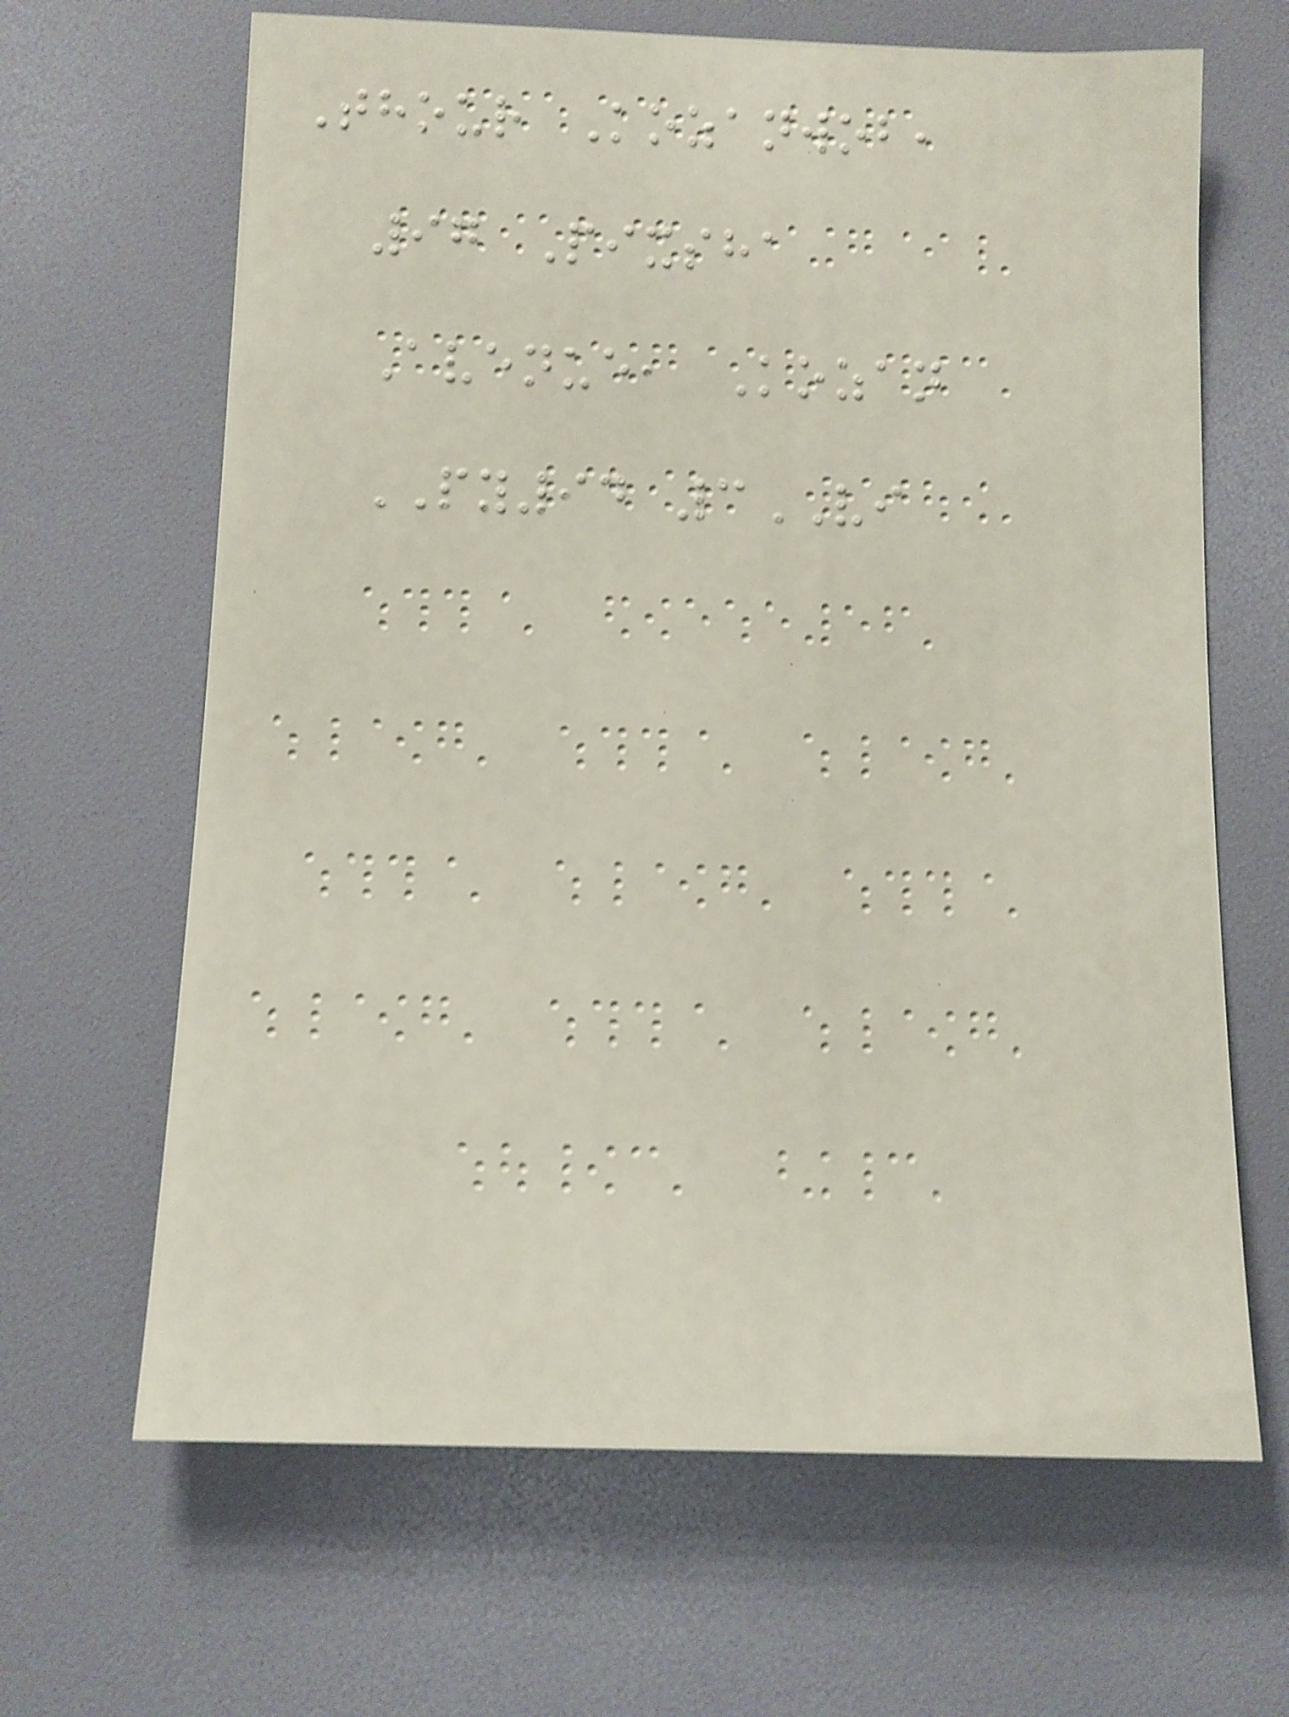Thour Kozanwob,
97 Pixsha
Avenue, Kozan
PY94 3VI
